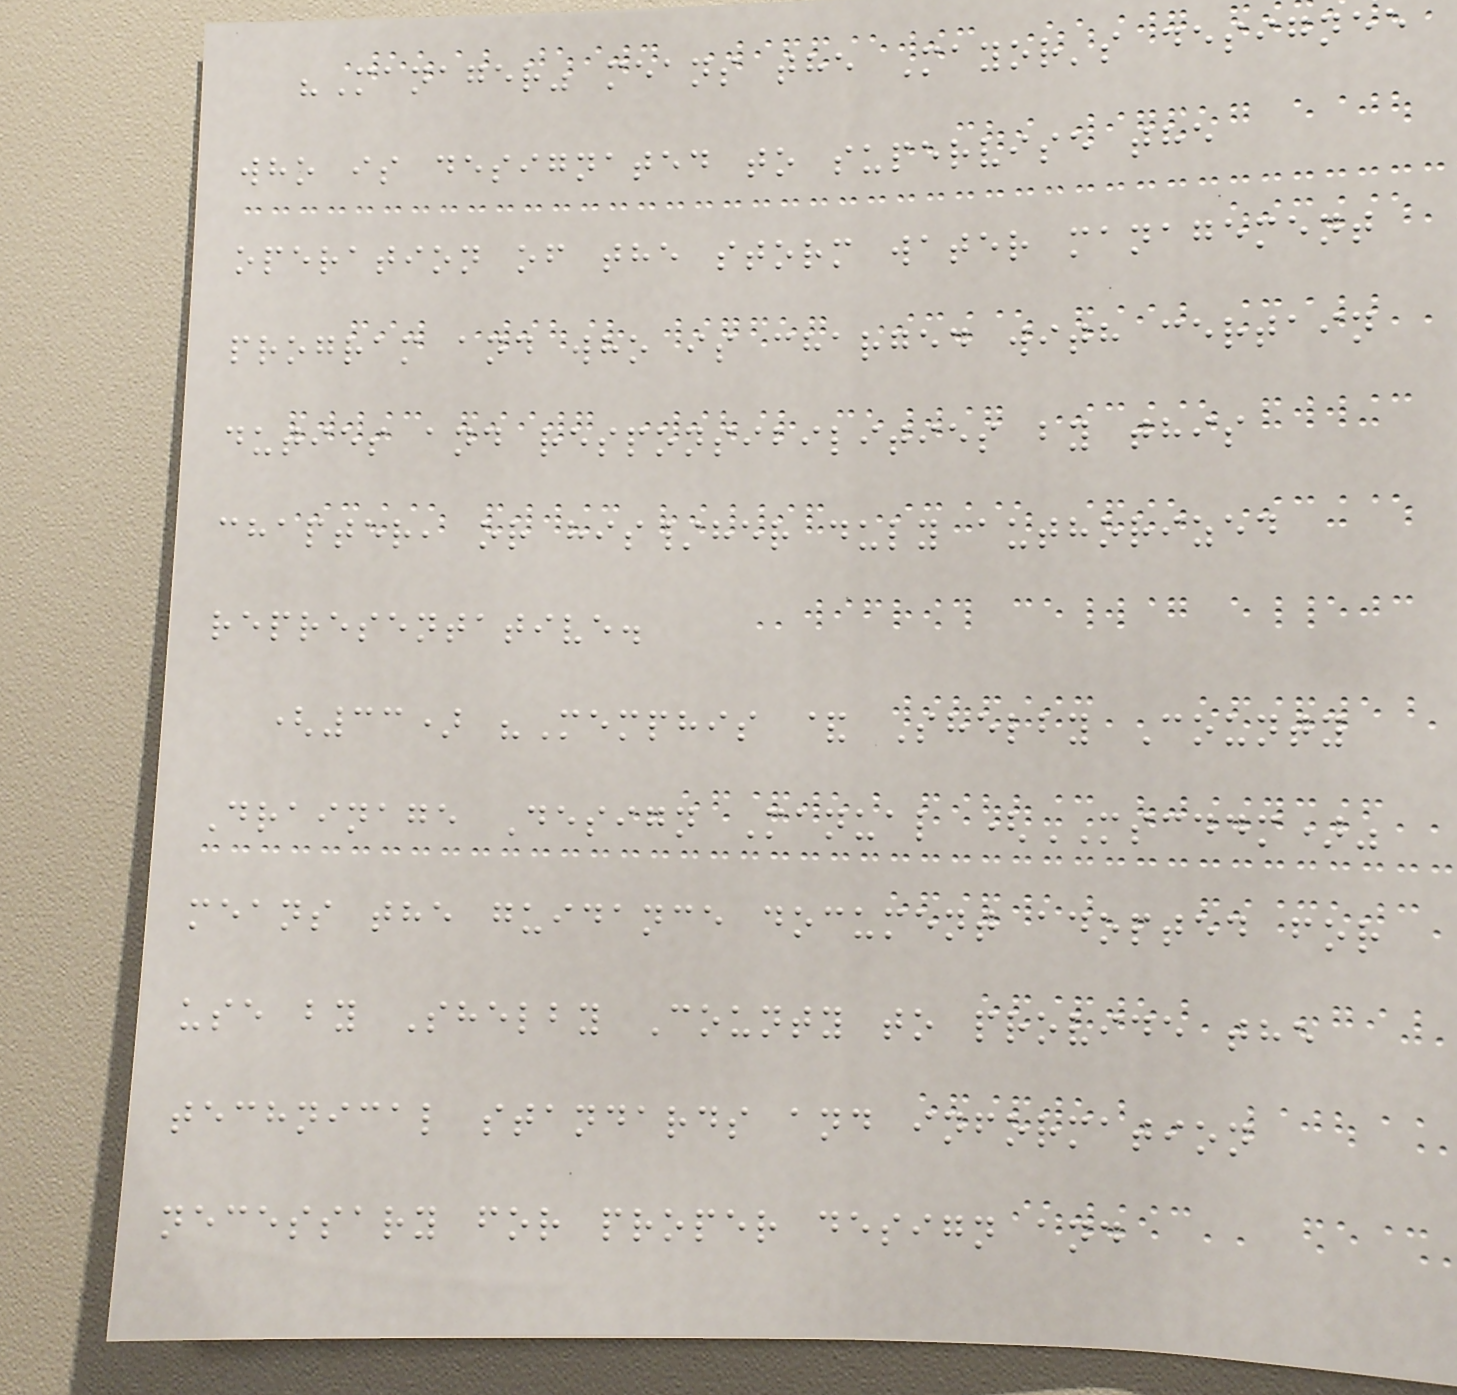"Manager" means the Mayor's designee
who is designated to supervise the
operation of the storm water management
program and who is charged with certain
duties and responsibilities by this
chapter, or his/her duly authorized
representative.
(33) "Memphis & Shelby County
Drainage Design Manual (MSCDDM)"
means the guidance document adopted for
use by Shelby County to provide the
technical standards and information
necessary for proper design and
